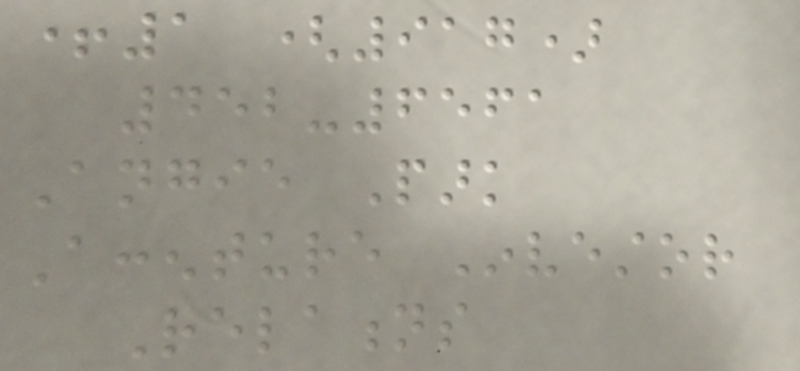+1 (917)
452-6561
Angie Park
Accenture Investor
Relations
